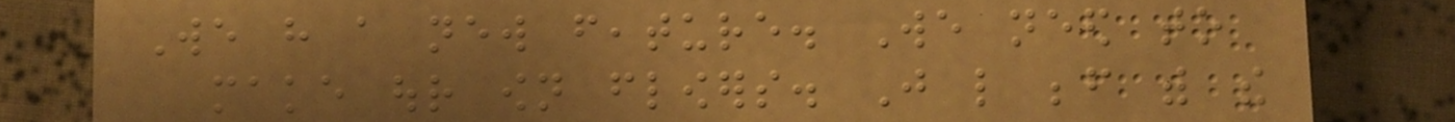We have a new feature. We need to
make our own flowers. Just like before with the
